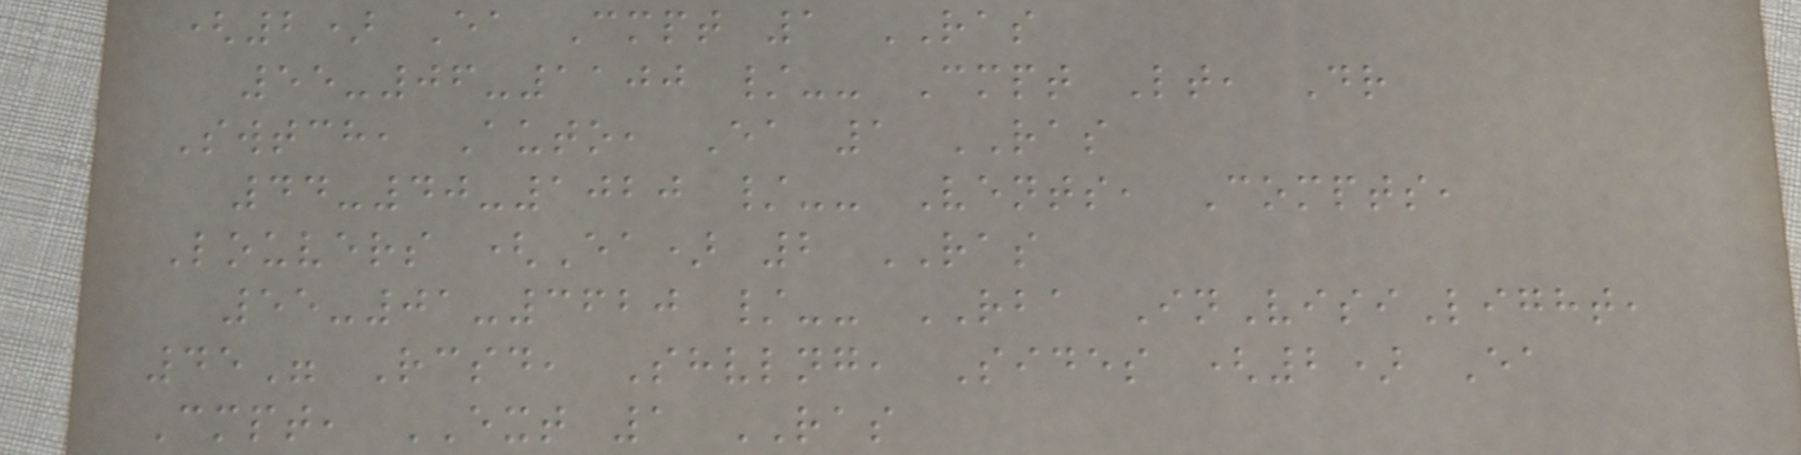(2) Ea Cmpt 1 RAS
55-06-1100 /-- Cmpt Lt, Dr
Swtch, Auto, Ea 1 RAS
44-40-1020 /-- Vents, Compts,
Louvers (Ea) 2 RAS
55-01-3620 /-- RBA InVisiLight,
45" Rcsd, Shvlng, Sides (2) Ea
Cmpt, EXT 1 RAS
